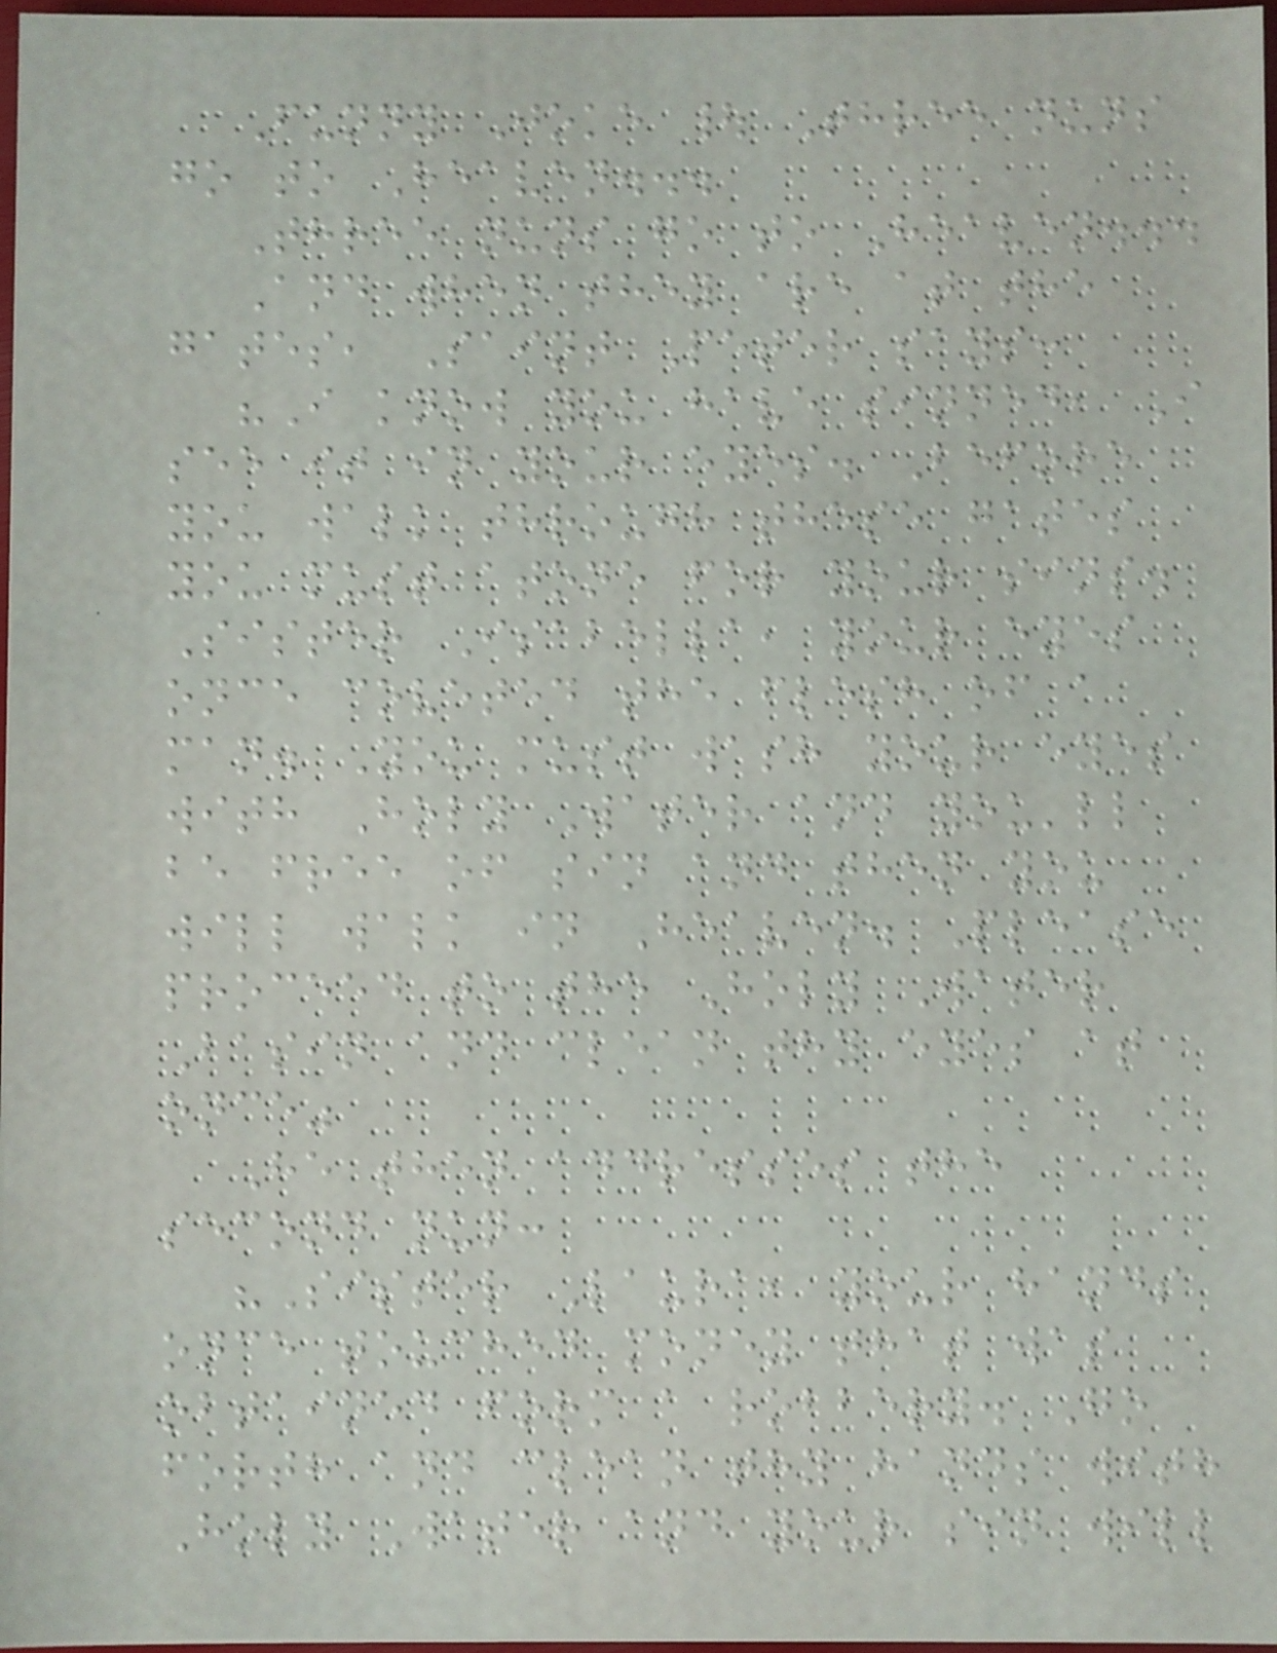Funny Joke | Three nuns
go to Heaven...
Three nuns go to Heaven...
And when they are at the
gates, Saint Peter says:
"I know you have sinned, I
see it in your eyes. Before
you walk through these gates
you must atone for your sins.
Sister Isabella, your eyes
once coveted the flesh of a
man. You must wash your eyes
with Holy Water and you'll
be free of sin and then you
will walk in Heaven. Please
proceed to the Holy Water
Basin and clean thy eyes at
once"
He then addresses the
second nun:
"Sister Laura, your hands
once touched money that was
obtained form a robbery. Go
forth and clean thy hands with
Holy Water and your sin will
